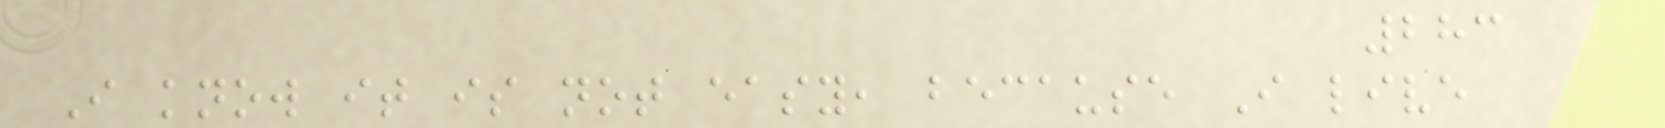283
I know it is not easy, because I live
